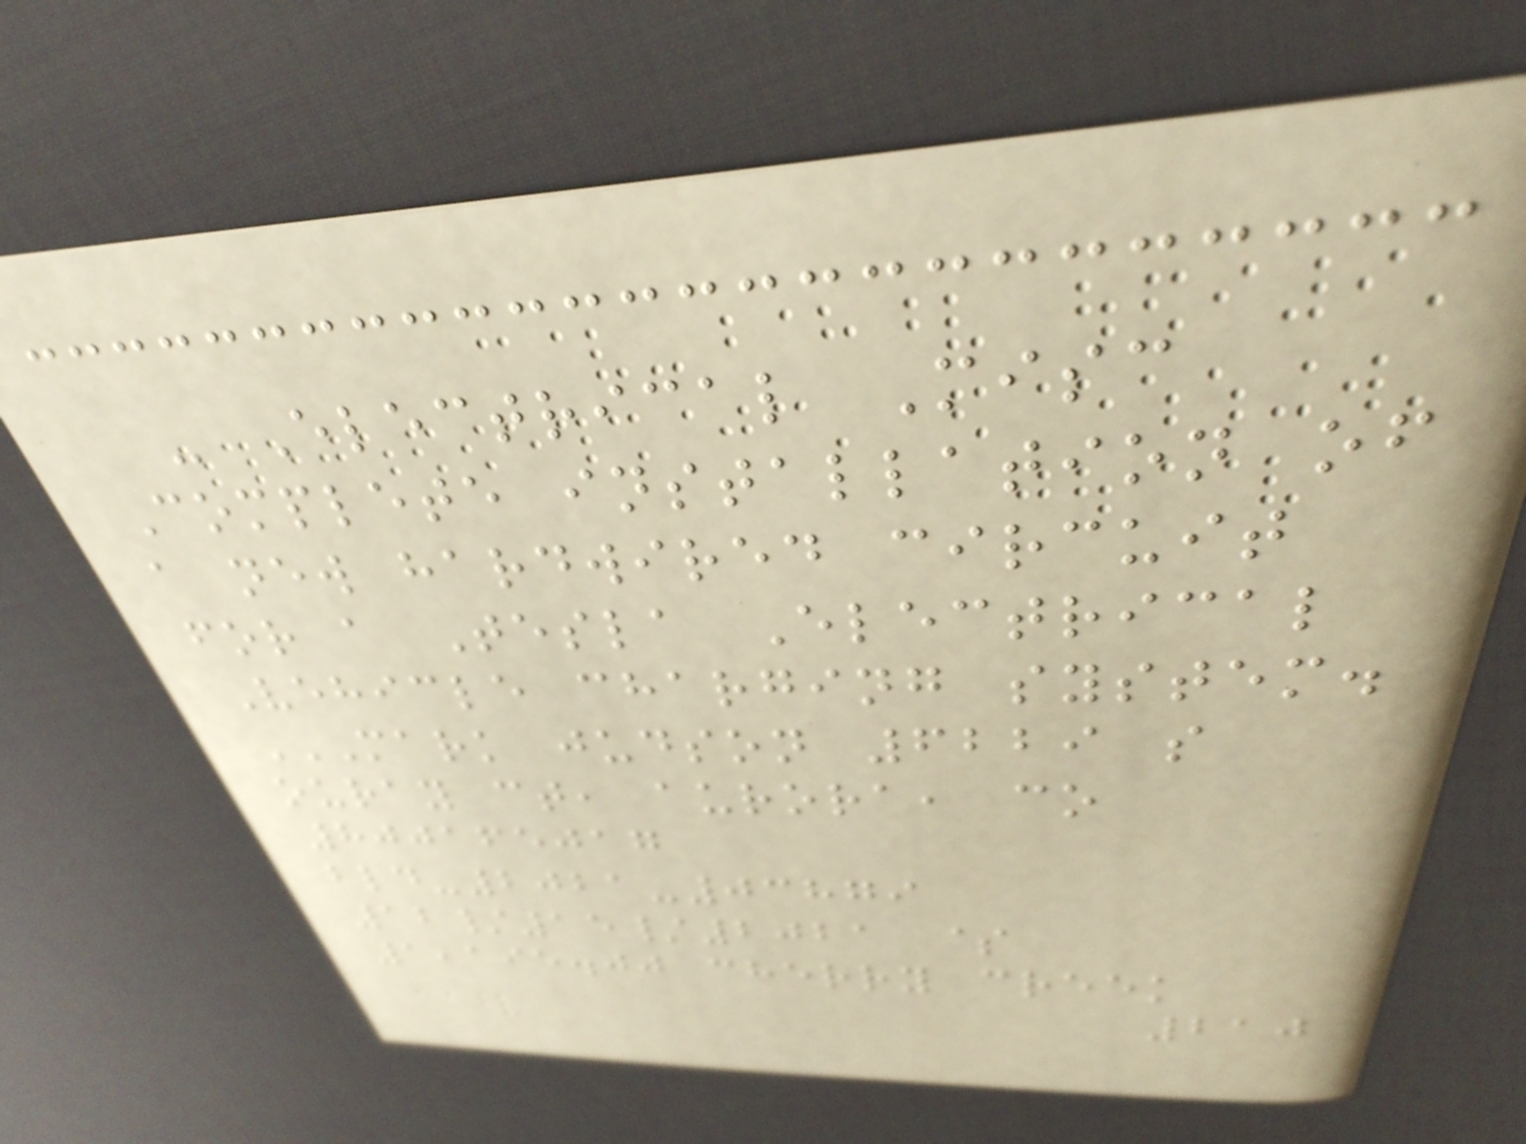- Electrical Misc
Complete installation of
a new hardwired circuit
for a Tesla Electrical
Vehicle charging system.
MARK JUDSON 6229 S
OURAY CT, AURORA, CO
800165017
BLD-2021-03879
12/15/2021 $
1,195.00 CHERRY CREEK
210
